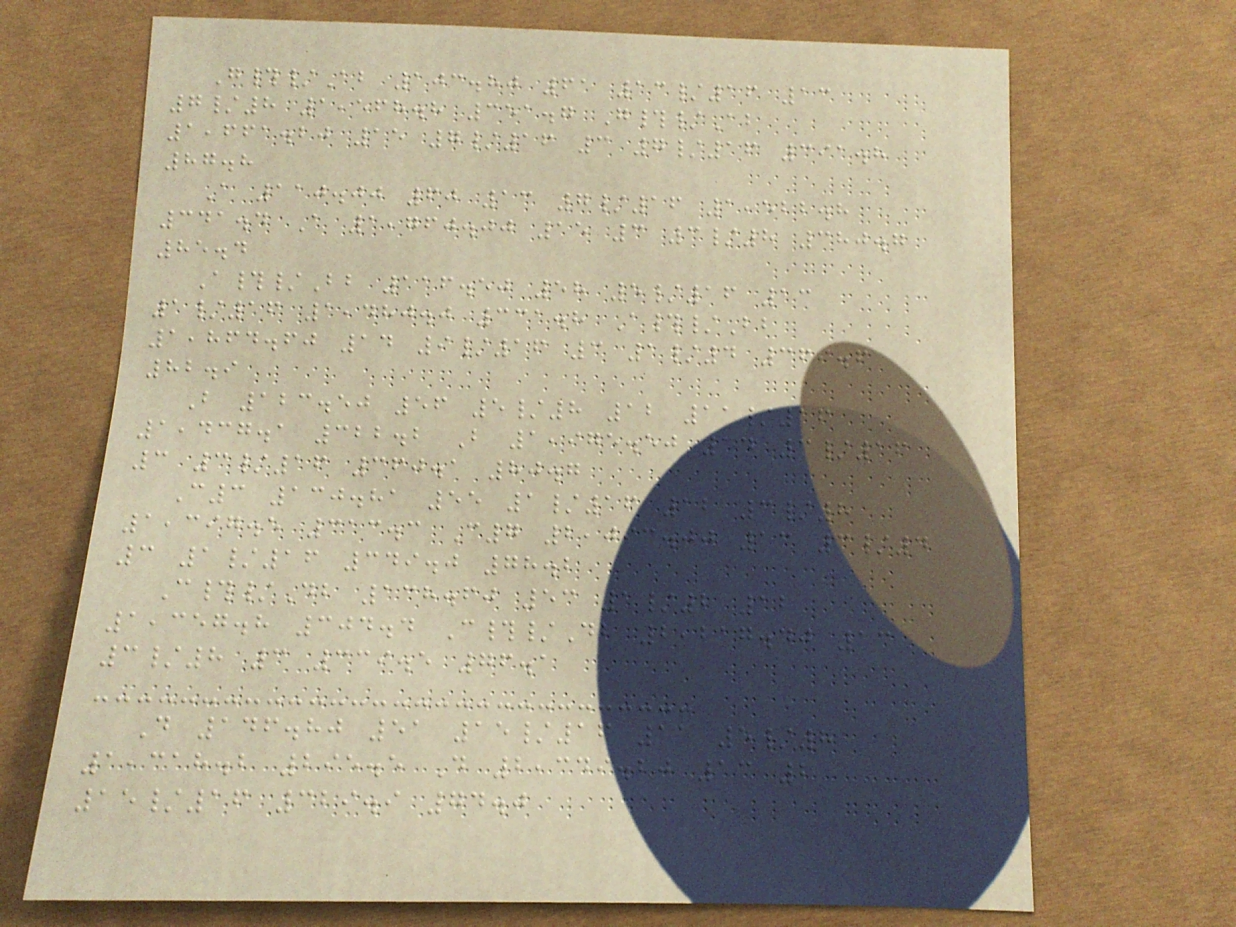G#/Ab 103.80 61 13/16 13
7/8 1,568.8 351.7 G#/Ab
1,661.20 15 7/16 3 7/16 391.8
87.8
A 110.00 60 13 7/16 1,522.8
341.4 A 1,760.00 15 3 3/8 380.7
85.4
A#/Bb 116.50 58 5/16 13
1/16 1,480.0 331.8 A#/Bb
1,864.60 14 9/16 3 1/4 369.6
82.9
B 123.50 56 5/8 12 11/16
1,437.1 322.2 B 1,975.50 14 3/16
3 3/16 360.1 80.7
C3 130.81 55 1/16 12 3/8
1,397.5 313.3 C7 2,093.00 13 3/4
3 1/16 349.0 78.2
C#/Db 138.60 53 1/2 12
1,357.8 304.4 C#/Db 2,217.40 13
3/8 3 339.5 76.1
D 146.80 51 15/16 11 5/8
1,318.2 295.5 D 2,349.20 13 2
15/16 329.9 74.0
